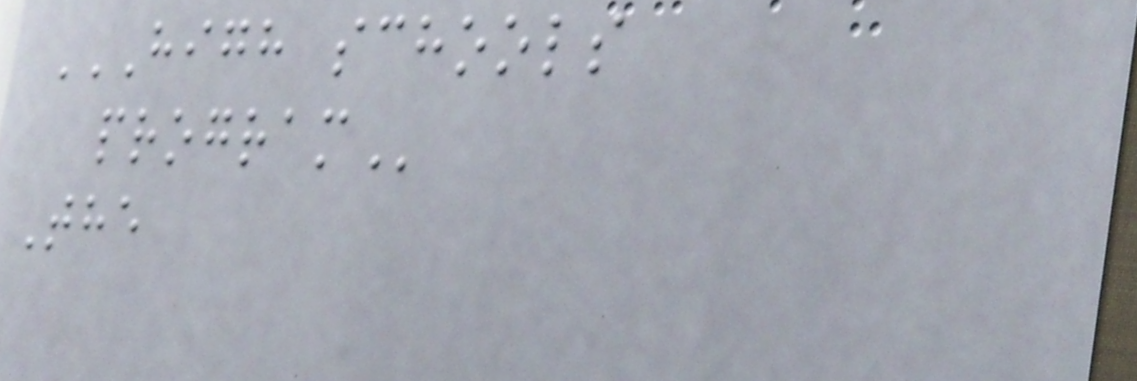HIGH SCHOOLS
PROGRAM
The
